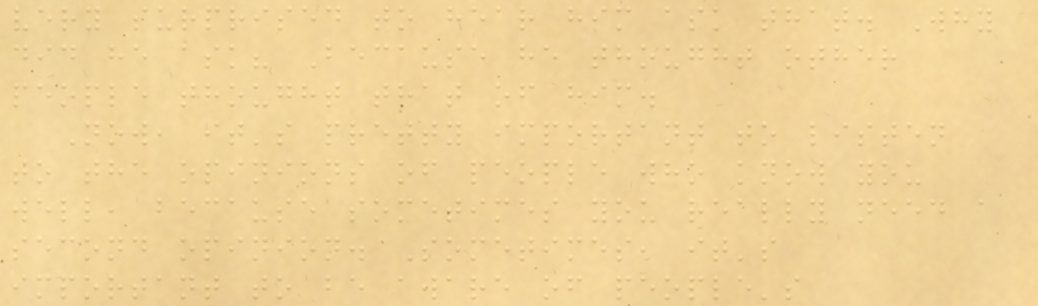very surprised to hear him ask that. Why
did he ask? Because he thought other
people thought that of him.
Now, it's pretty important to listen
to the opinions of people who know you
well, because sometimes you really need a
second opinion. Sometimes, it's
important to be aware of people's
